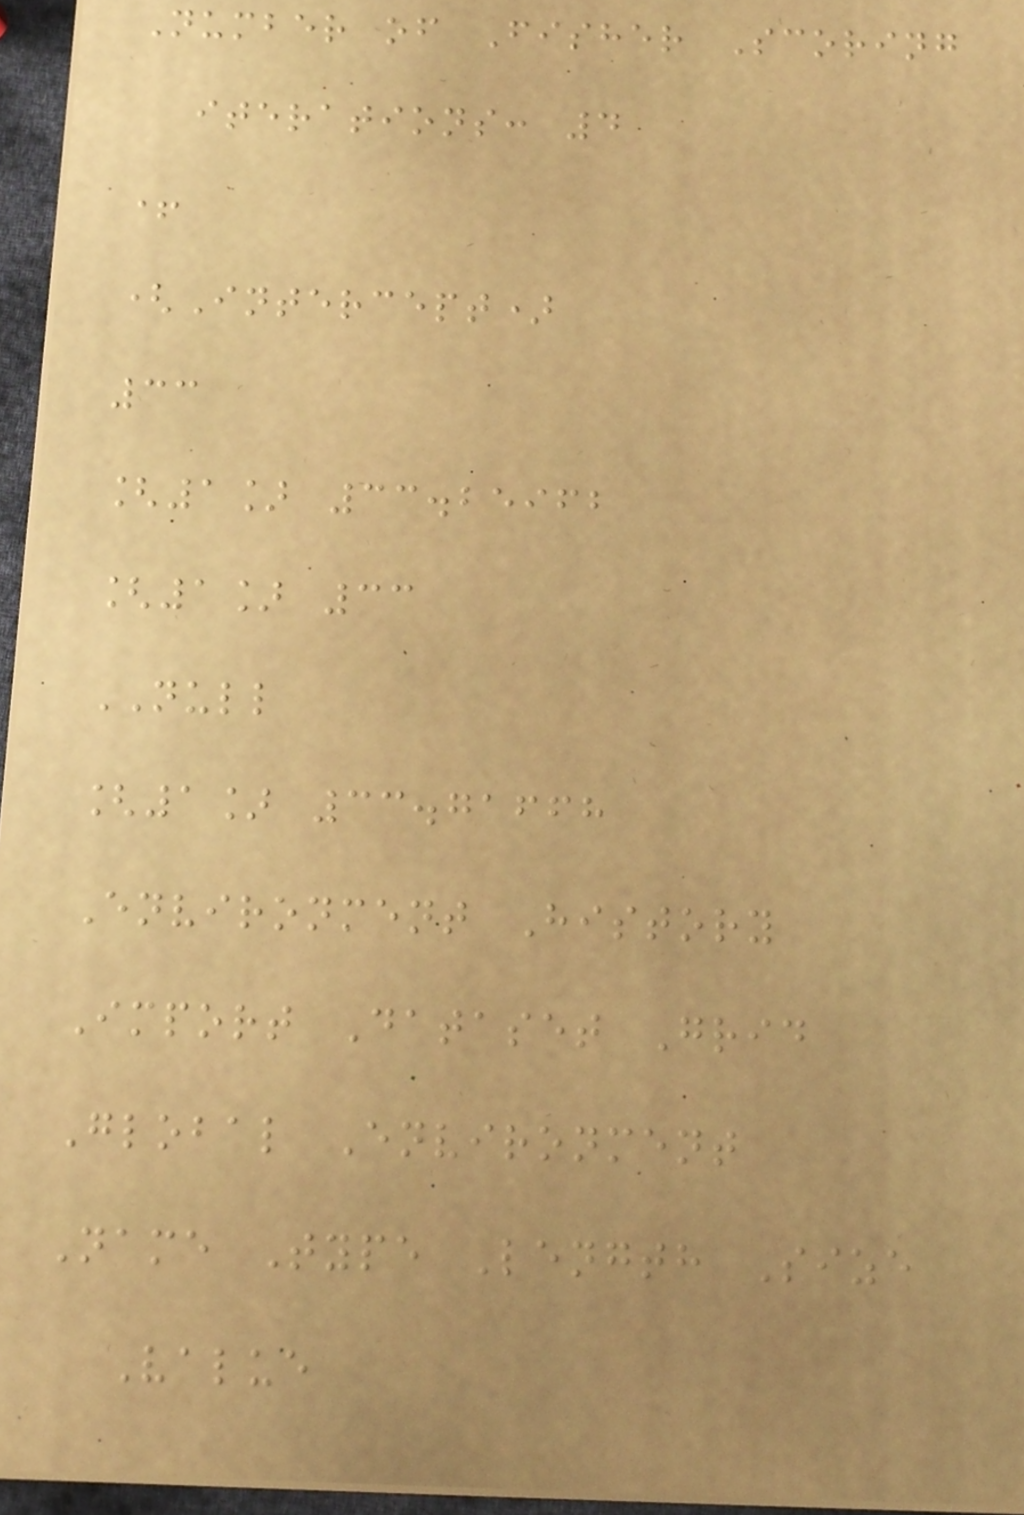Number of Fisher Scoring
iterations: 4
+
(Intercept)
33
[1] 33.25962
[1] 33
NULL
[1] 33.71668
Environment History
Import Dataset Grid
Global Environment
Name Type Length Size
Value
